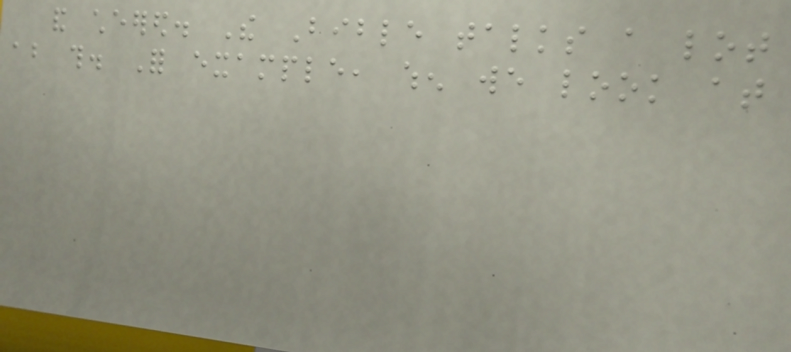and cheered. The Bible talks a lot
about this. For example, when we look at
